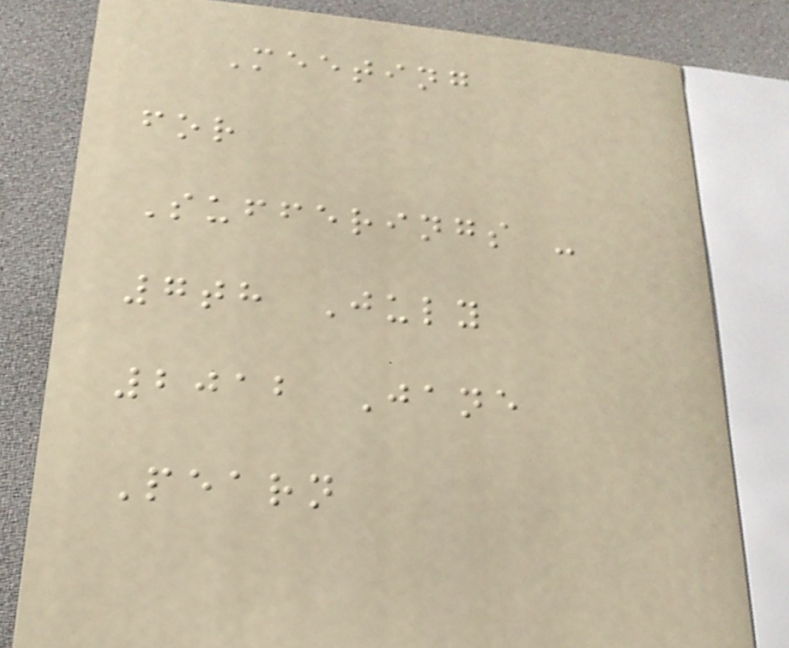Meeting
for
Sufferings -
7th July
2012 Jane
Pearn
